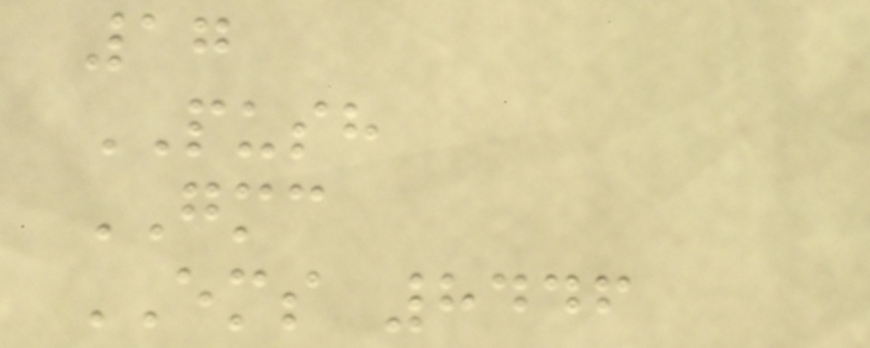17
PUSH
GMC
EMS 8446
